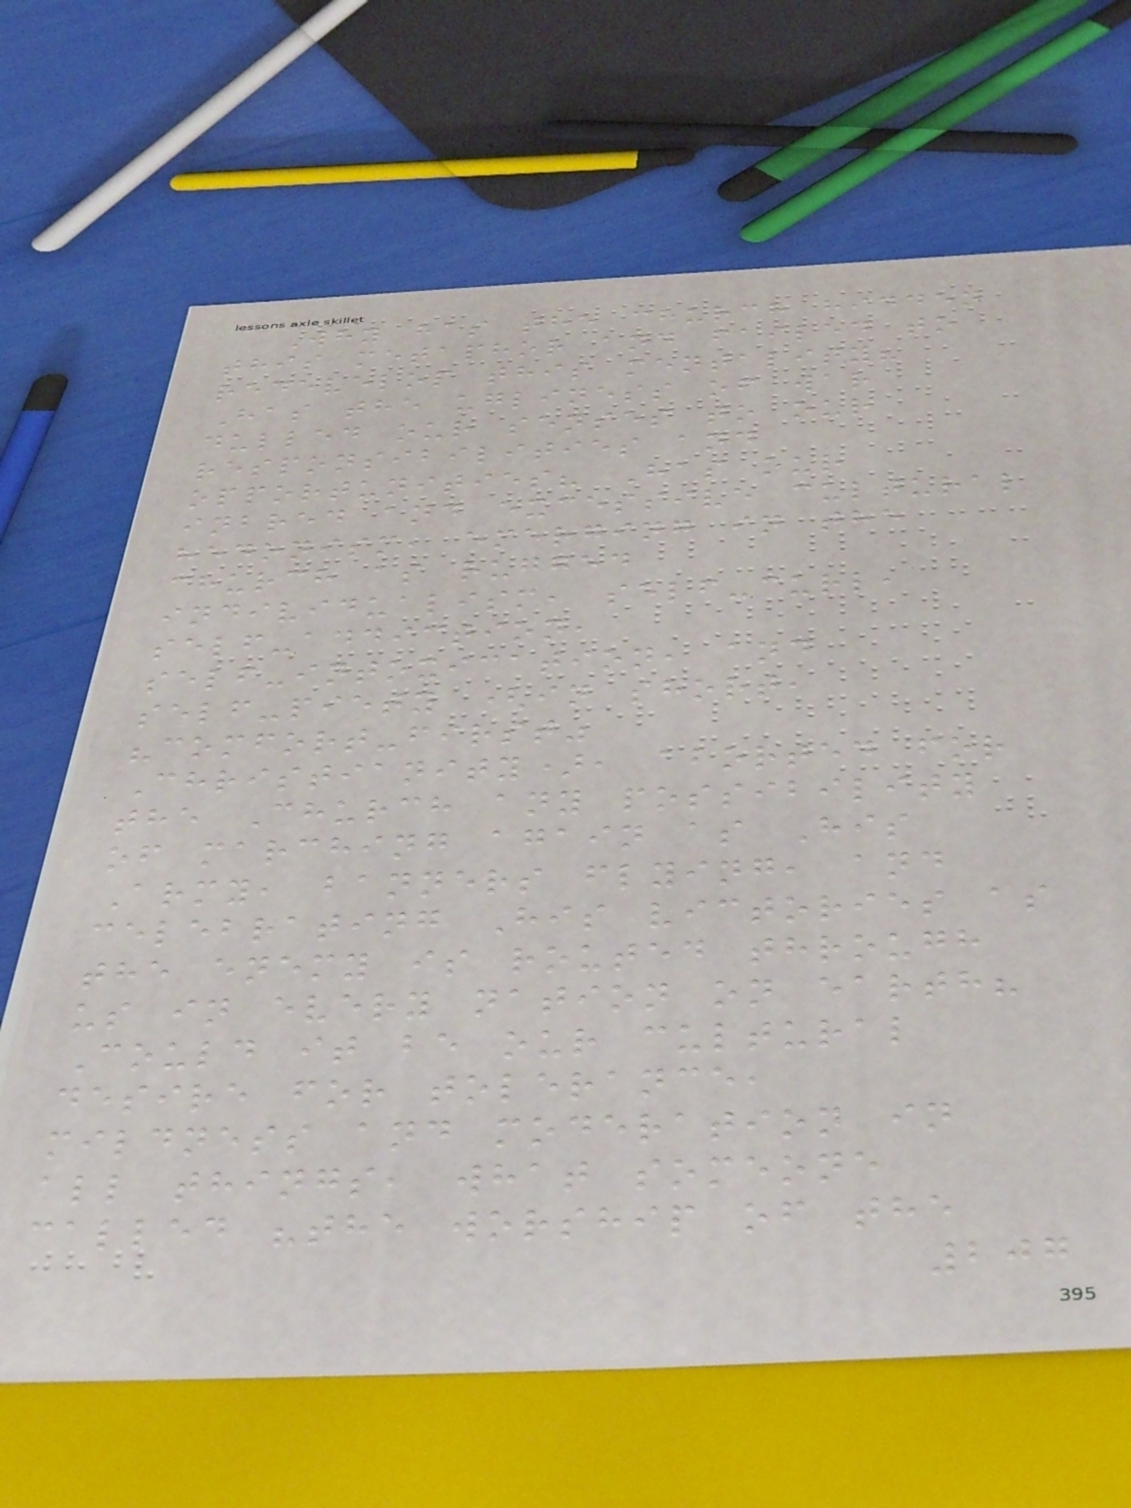Why has the church hidden
this metaphor and failed to
redevelop this mentality?
Has the ugliness of war
dulled our senses to our
responsibilities and
opportunities? Has our
inbred and excessive cultural
hedonism, emerging in the
church as rugged
individualism, self-curl,
self-addiction,
self-intoxication, and
self-piety (in short,
"comfort-first"
Christianity), aborted for
the Church any possibility
of marching again as His
Army, banners flying, and
celebrating His victories as
the enemy is routed through
us in every nation on earth?
Could it be our cultural
desire for tolerance,
mildness and moderation in
all things, what someone
called "the worship of the
207
